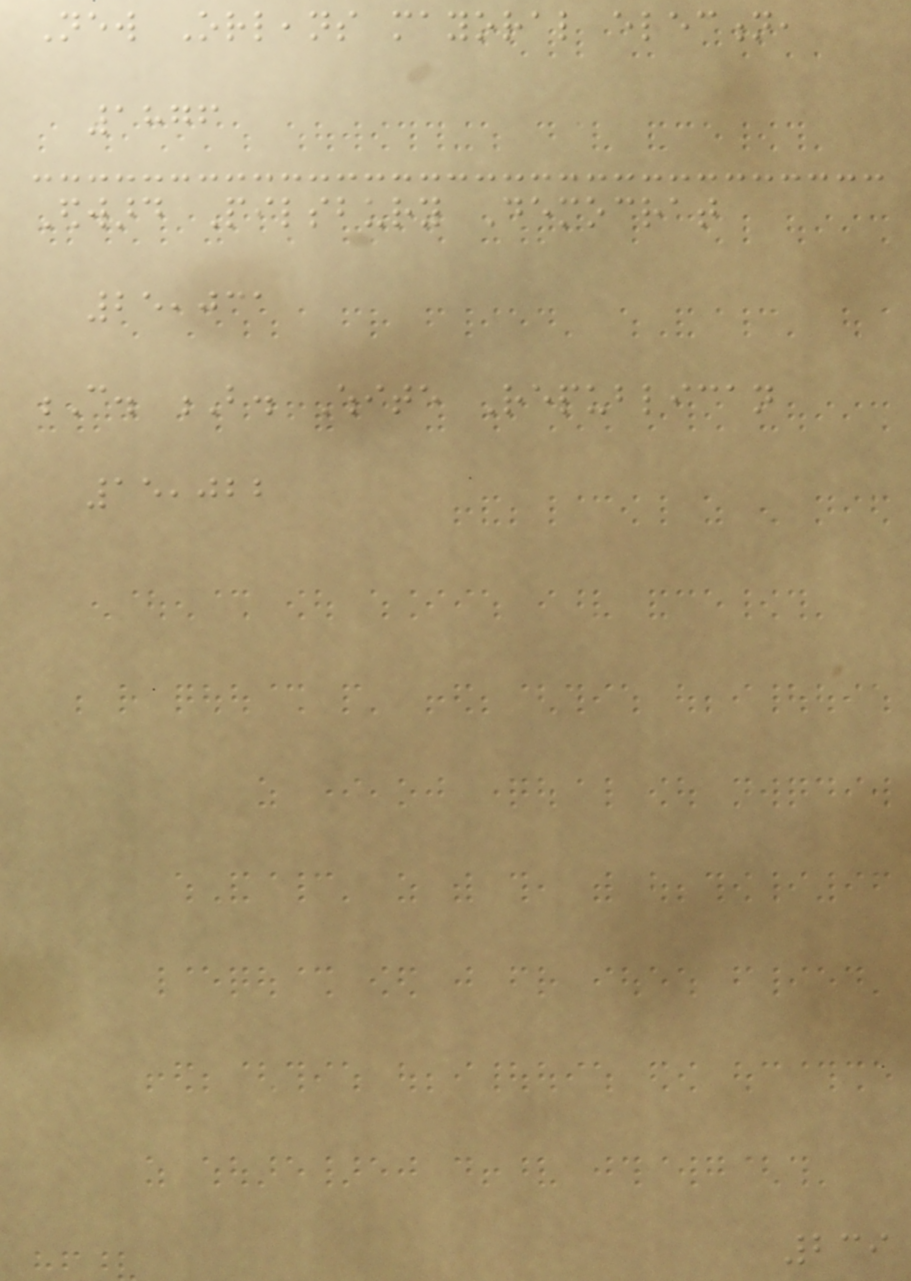New Orleans mayoral election,
1876
Edward Pilsbury Democrat
25,031
C. B. White Republican
15,022
239
